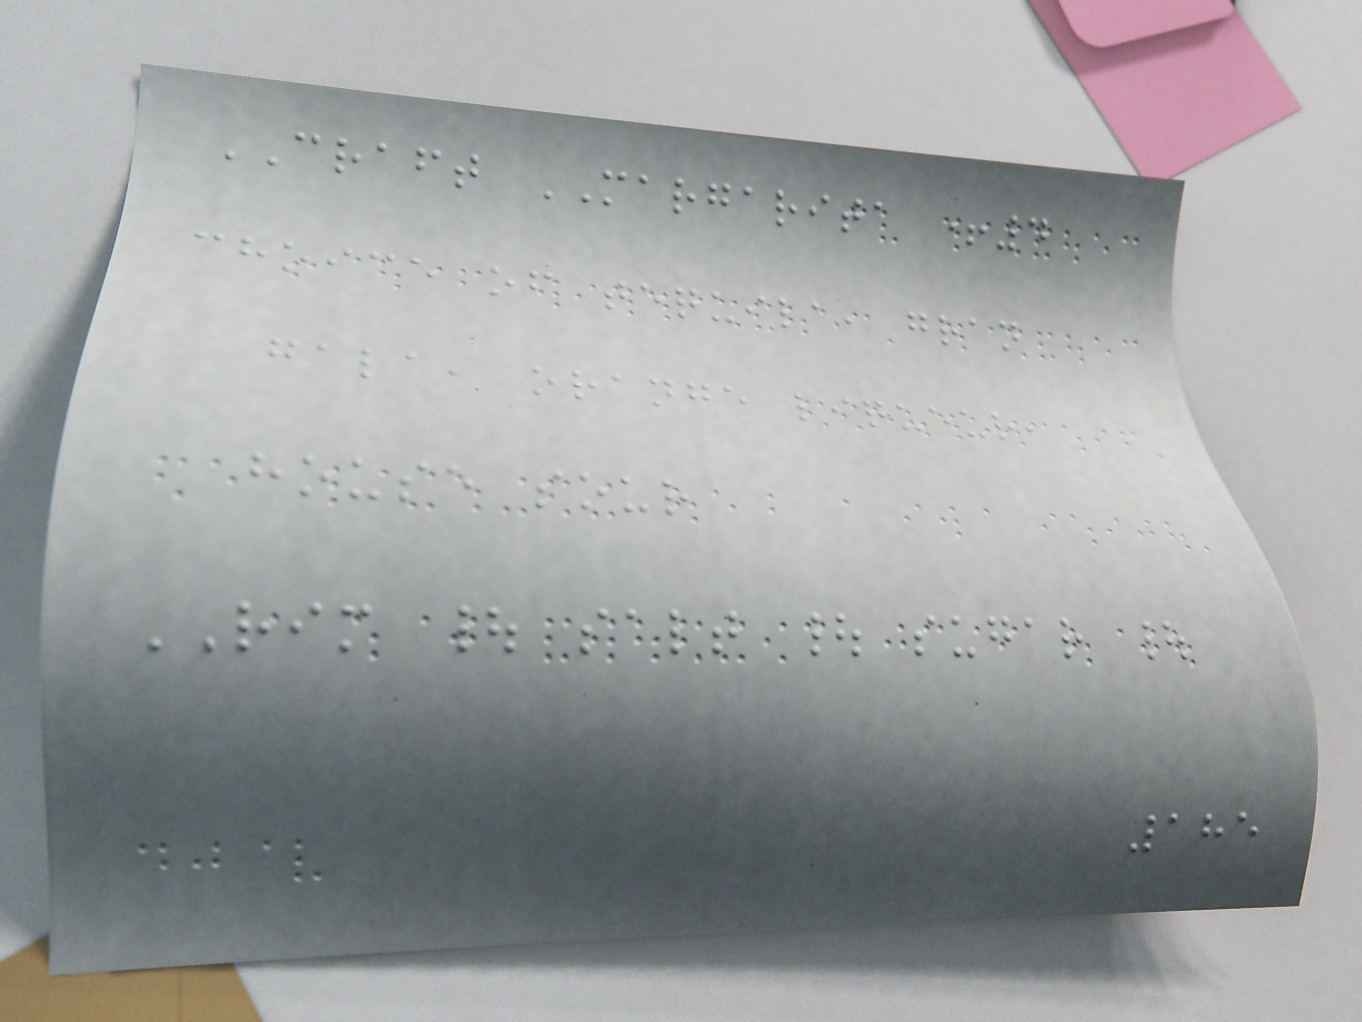CRAFT MARGARITA +4
choice of tequila, gran
gala, orange liqueur,
house sour
RIM | salt | sugar |
185
